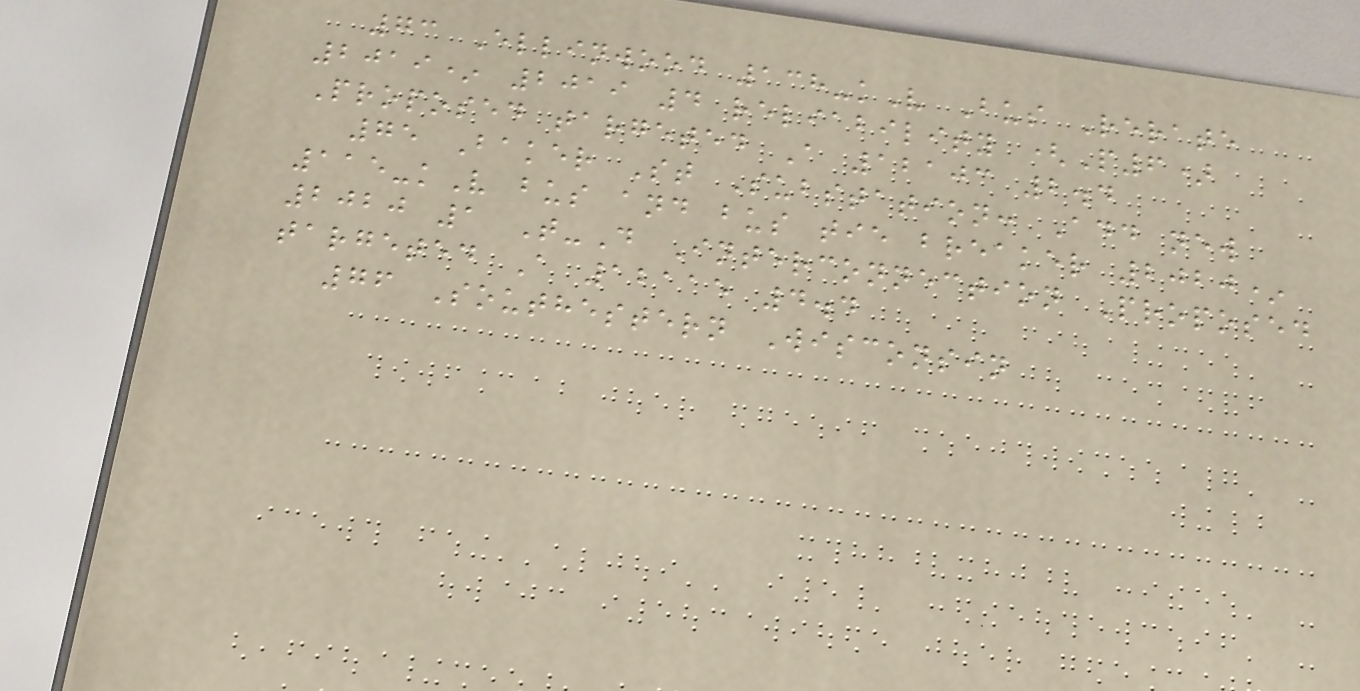73 Ellinwood 138-kV Bus Rerate
2019* 2019 4 reliability (P6)
Proposed targeted A 12103 2.4
75 Baker St Substation: Add new
115-kV bus and bus tie breaker 2020*
2020 1 T-D Interconnection Proposed
targeted A 12115 4.4
76 Southestern Wisconsin
